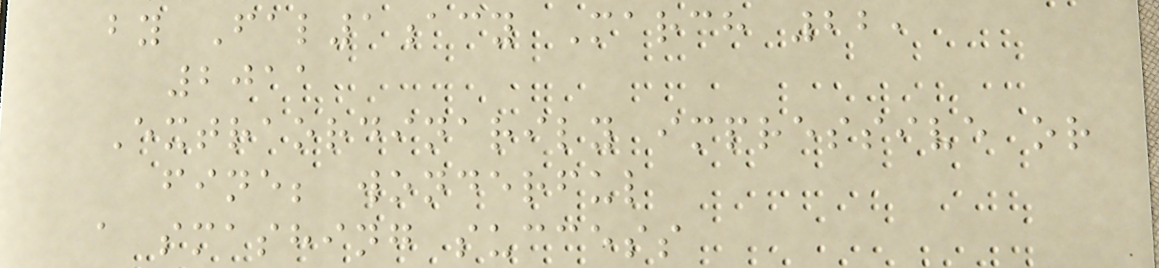by Fal1acy March 22,
2011
Extraordinarily impressive or
fine; wonderful
a smashing success
